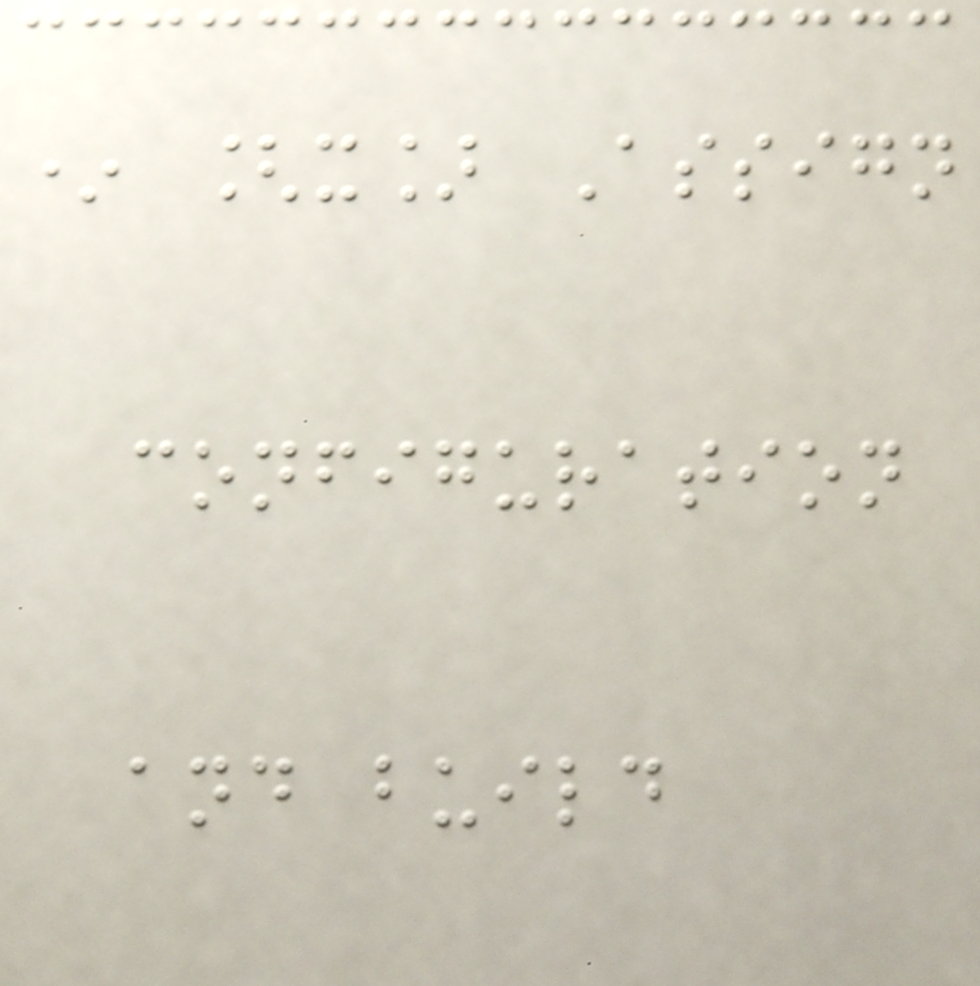* [x] Assign
configuration
and build
